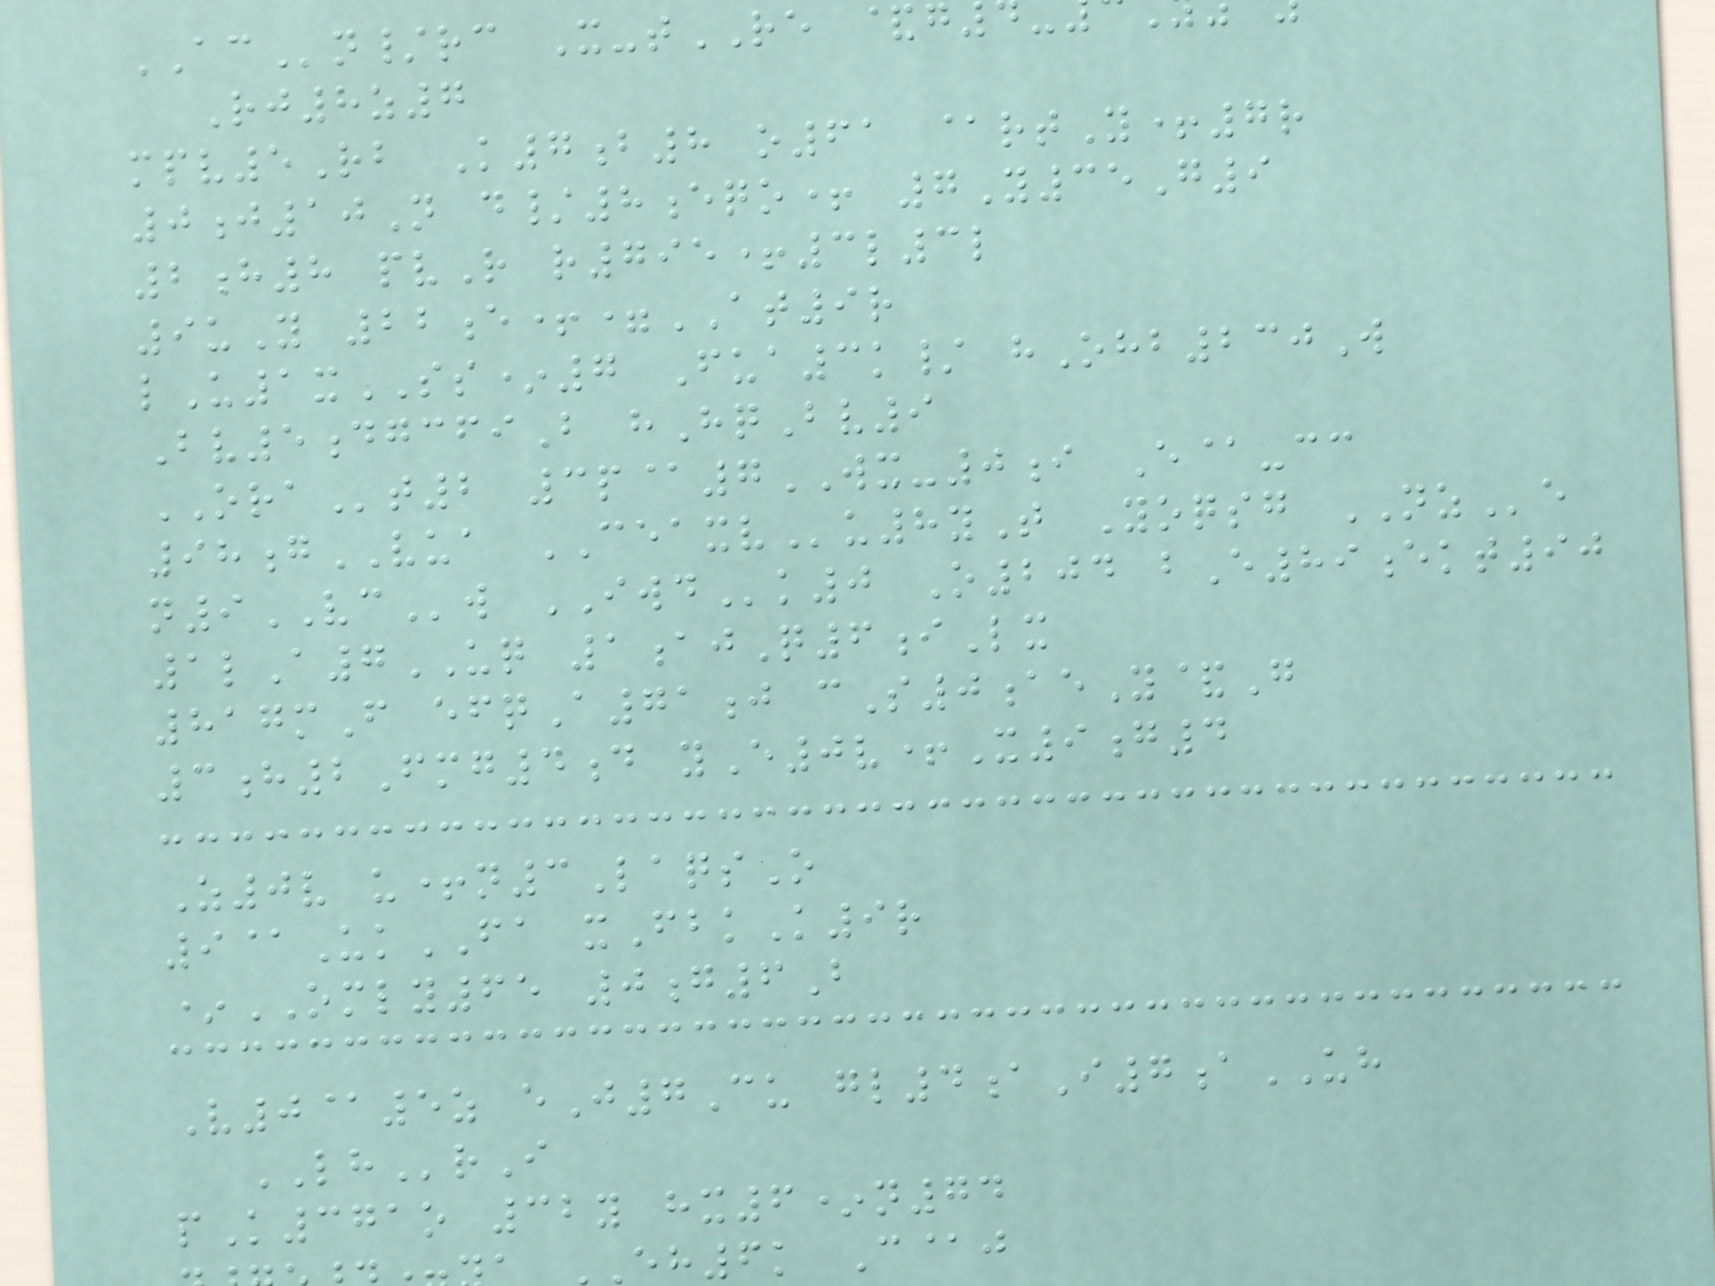ACn/rc X-tRE &g
Rj8z7
mpv5Rb K7b8 o61 @rtY+7r
0j10N d/8eqo+ 7Y35G9
2h8 pvR r795+3l3l
9uY 22e+=AT9r
lU1xSS*7 Fua3k/ hOhb230W
Bv5dgcfiB hHqBv9
ORAt2 3p@7WX-0i E@-cc
98gVUA CEAXVu8yT Yoqsg NZe
n9VCw IWDk0 O204 bE89ekt90
1lA7UQ 1ajQ6iLx
817mF efqA71j cS0aeY&G
3h2Fmg4d yE0v+X9g4
Z0v u+n3LaqsO
9@UkFA xFbkK9r
*OMLY65 0g6B
V0@5z eJ7Cu gl4aI7aUH
LHrI
pK371o 32y hx6*n74
eh6k C@j
